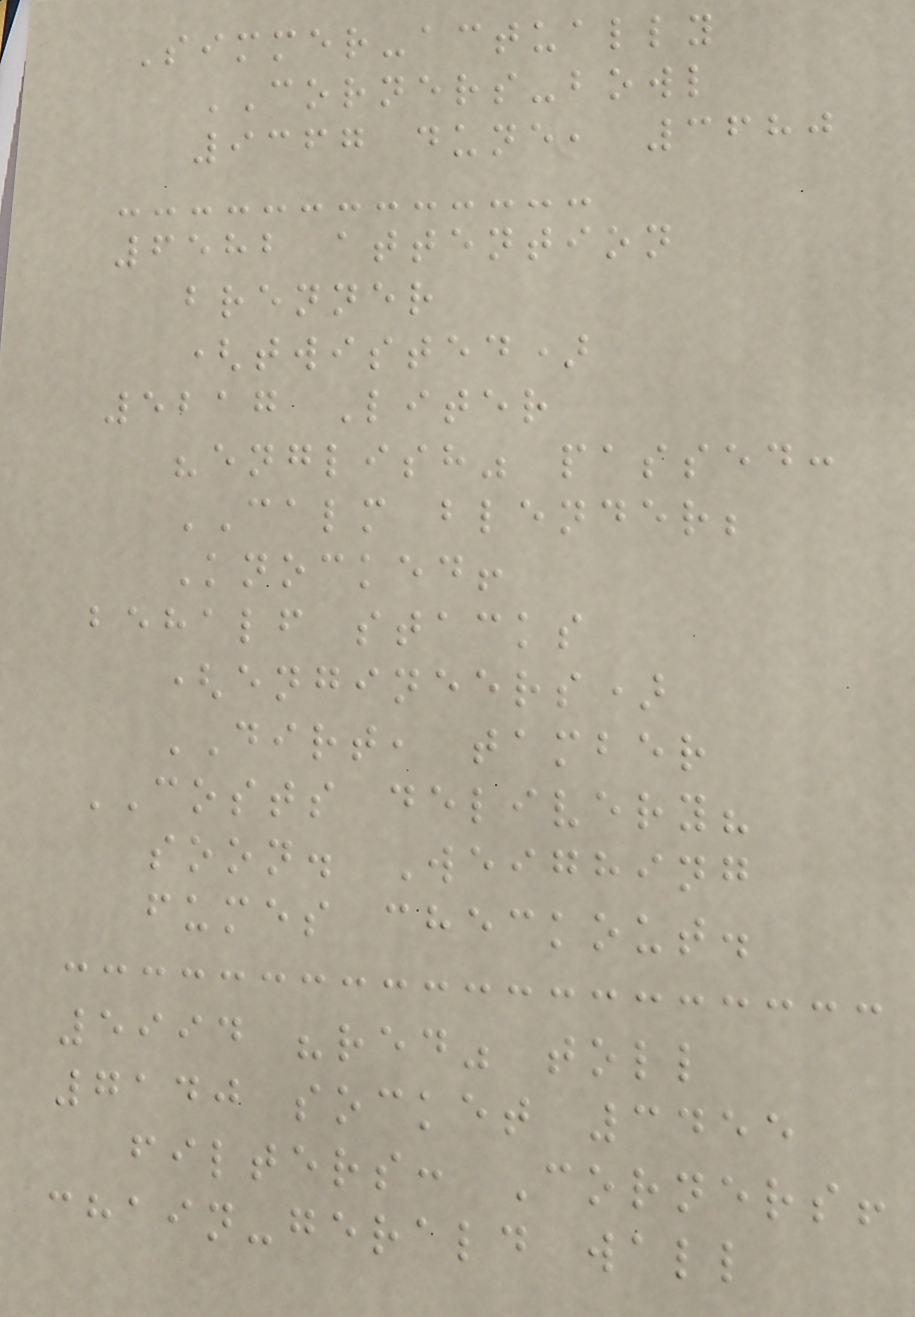Simmer-actually
CORNERS-bowl
9367 dune, 3680
6582 attention
brenner
(twisted)
5217 Liter
"english" passed:
CALM blender;
Knocked!
behalf stacks
(engineers)
DIRT, tamber
COSTS delivery?
soon. Weighing
fumes checkout.
5994 "red" toll
7140 socket 3455
filters: Corners!
chain-gerald wall
